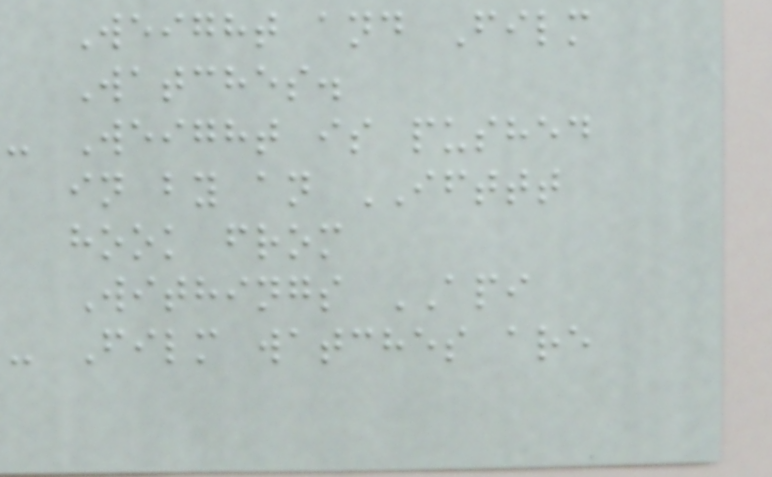Weight and Film
Watches.
- Weight is pushed
in by an IFTTT
hook from
Withings API
- Film watches are
